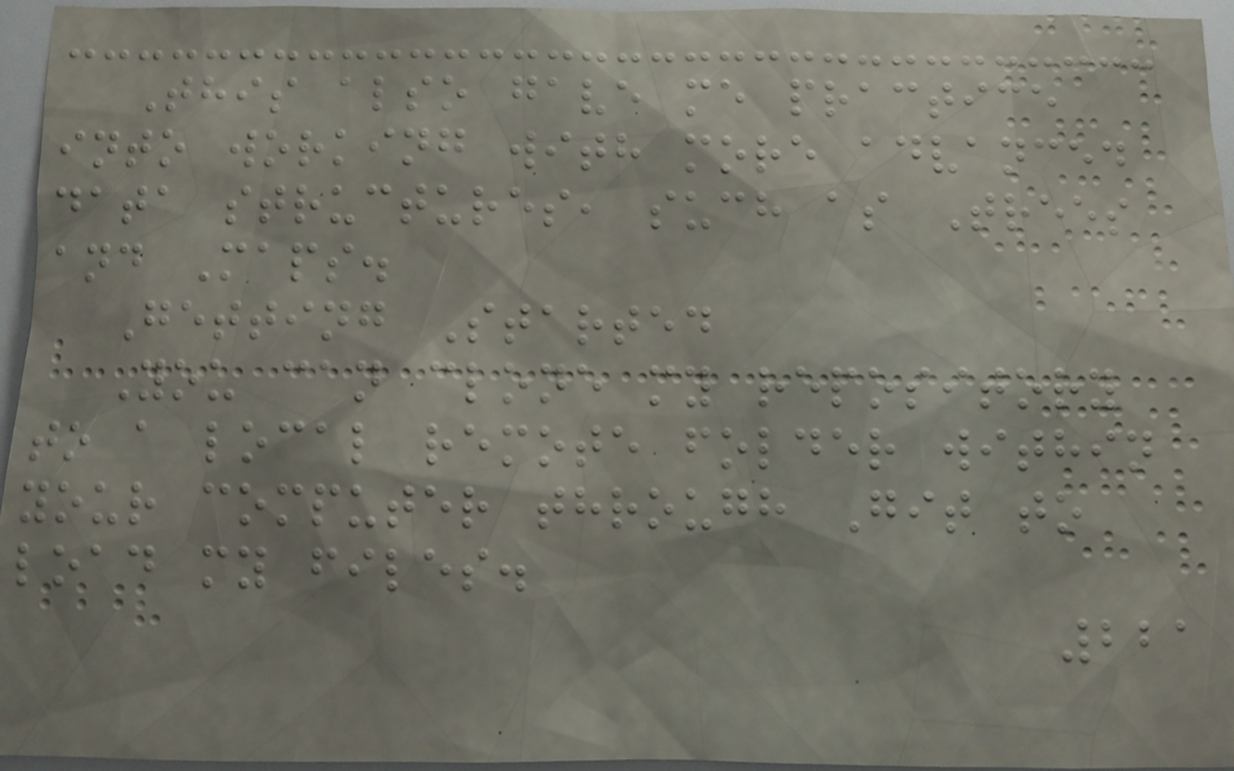This also gave me practice
into working with more advanced
data structures, such as Trees
and Maps.
Getting Started
You can clone my repository
to a local remote folder within
your computer through Git to
load my files.
221
